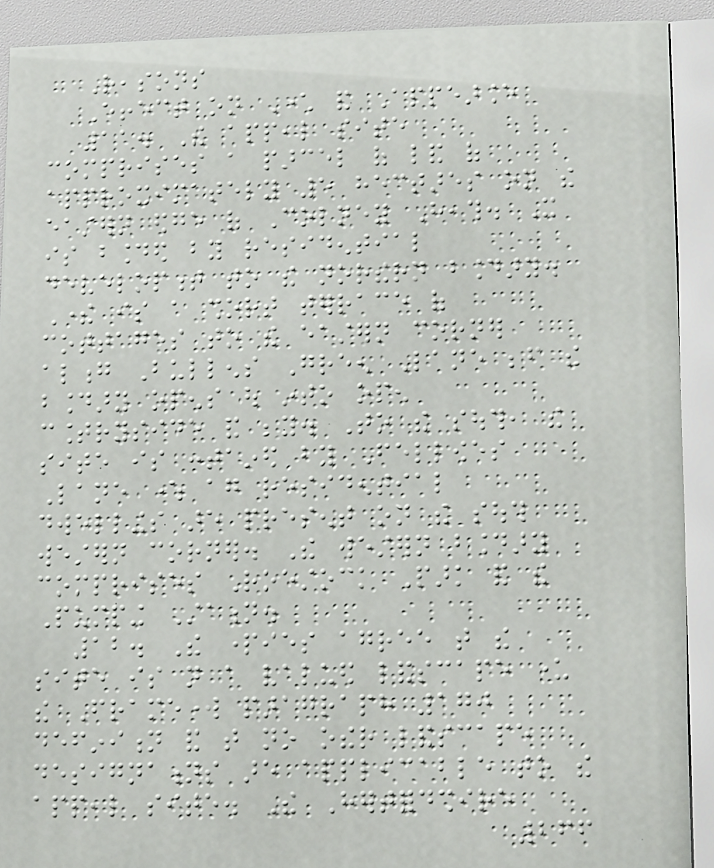Reasons
Effect on Character and Appearance
11. The appeal site
comprises a parcel of land of
approximately 5 hectares on the
eastern edge of Colney Heath. It
is bounded by residential
development to the northern boundary.
There is a short terrace of
cottages to the eastern corner
along Bullens Green Lane before the
boundary opens out into open
countryside and beyond. To the south, the
site is contained by Fellowes
Lane where again residential
dwellings are present on the south
western corner. The western boundary
comprises Roestock Park and the
Pumping Station.
12. The parties agree that the
site is not a valued landscape under
the Framework paragraph 170
definition and that no other landscape
designations are applicable to the
appeal site. The Hertfordshire
266
